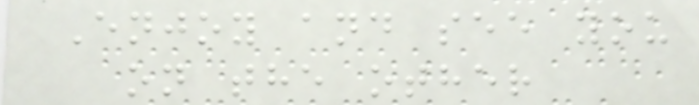Enjoy and see you
on the other
